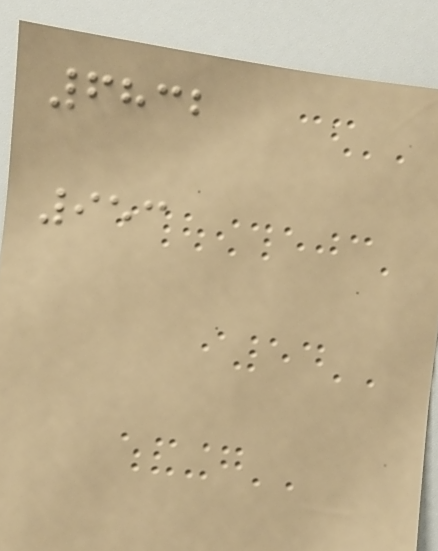6832
953
